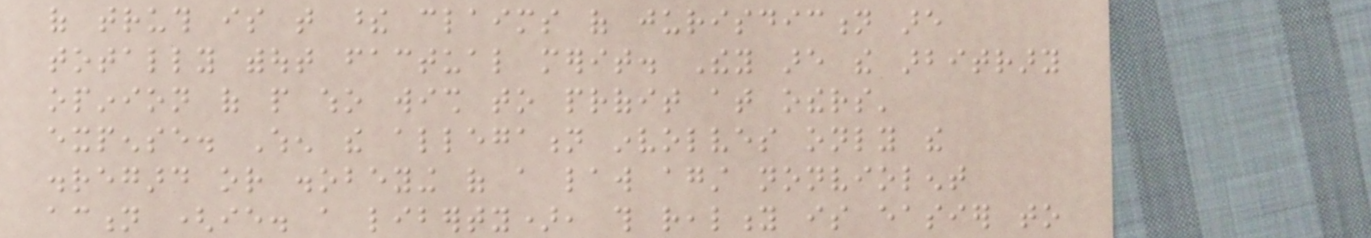of truth is that these claims of jurisdiction are
totally without factual merit. They are the arbitrary
opinion of people who wish to profit at others'
expense. When the allegation involves only the
disregard or disobeying of a law against nonviolent
action (ie. a liberty), this reality is easier to
